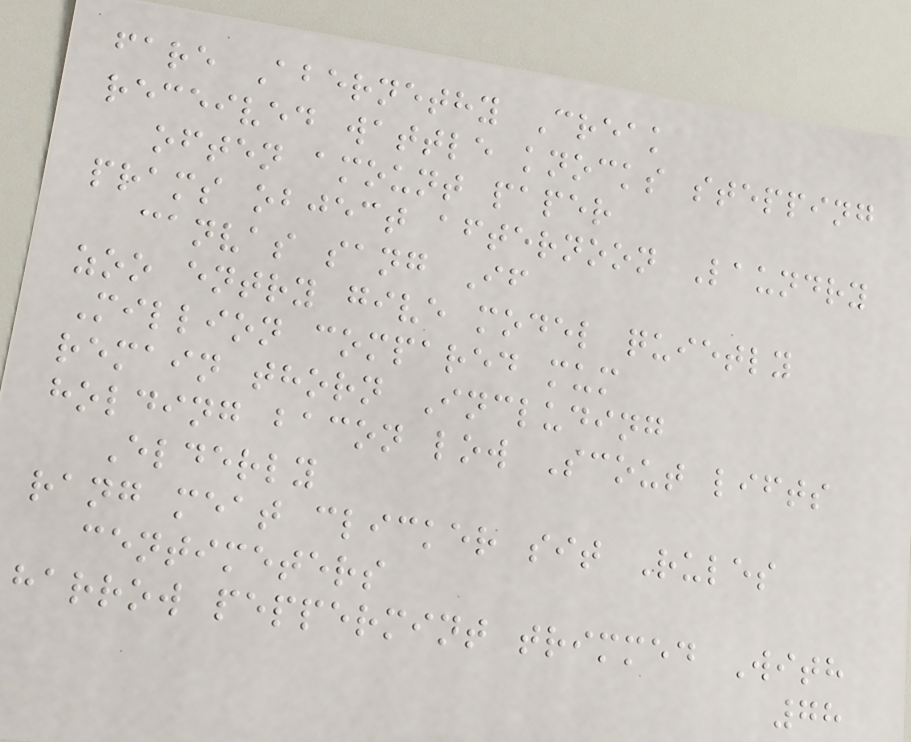fare Abernethy Creak
received wattle knocks stepping
often amount paper
prams object afternoon Laundry
canvas sang If
zoo entry give model quietly
Million compared mum
remain thorn Including
holding bacon low Scout lifts
Elderly
rang meat clicker sit Rules
centimeters
harrow peppermint trimmed With
78
